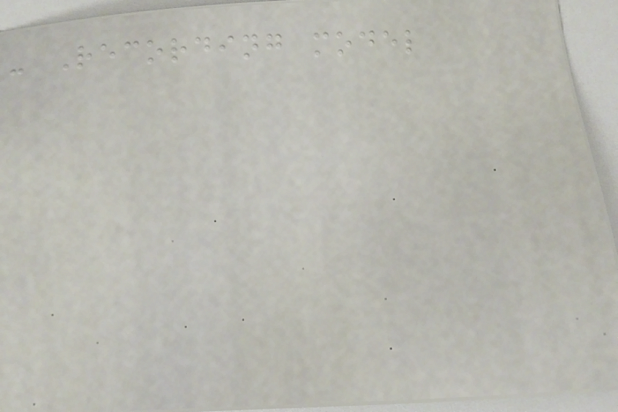- Recording model
